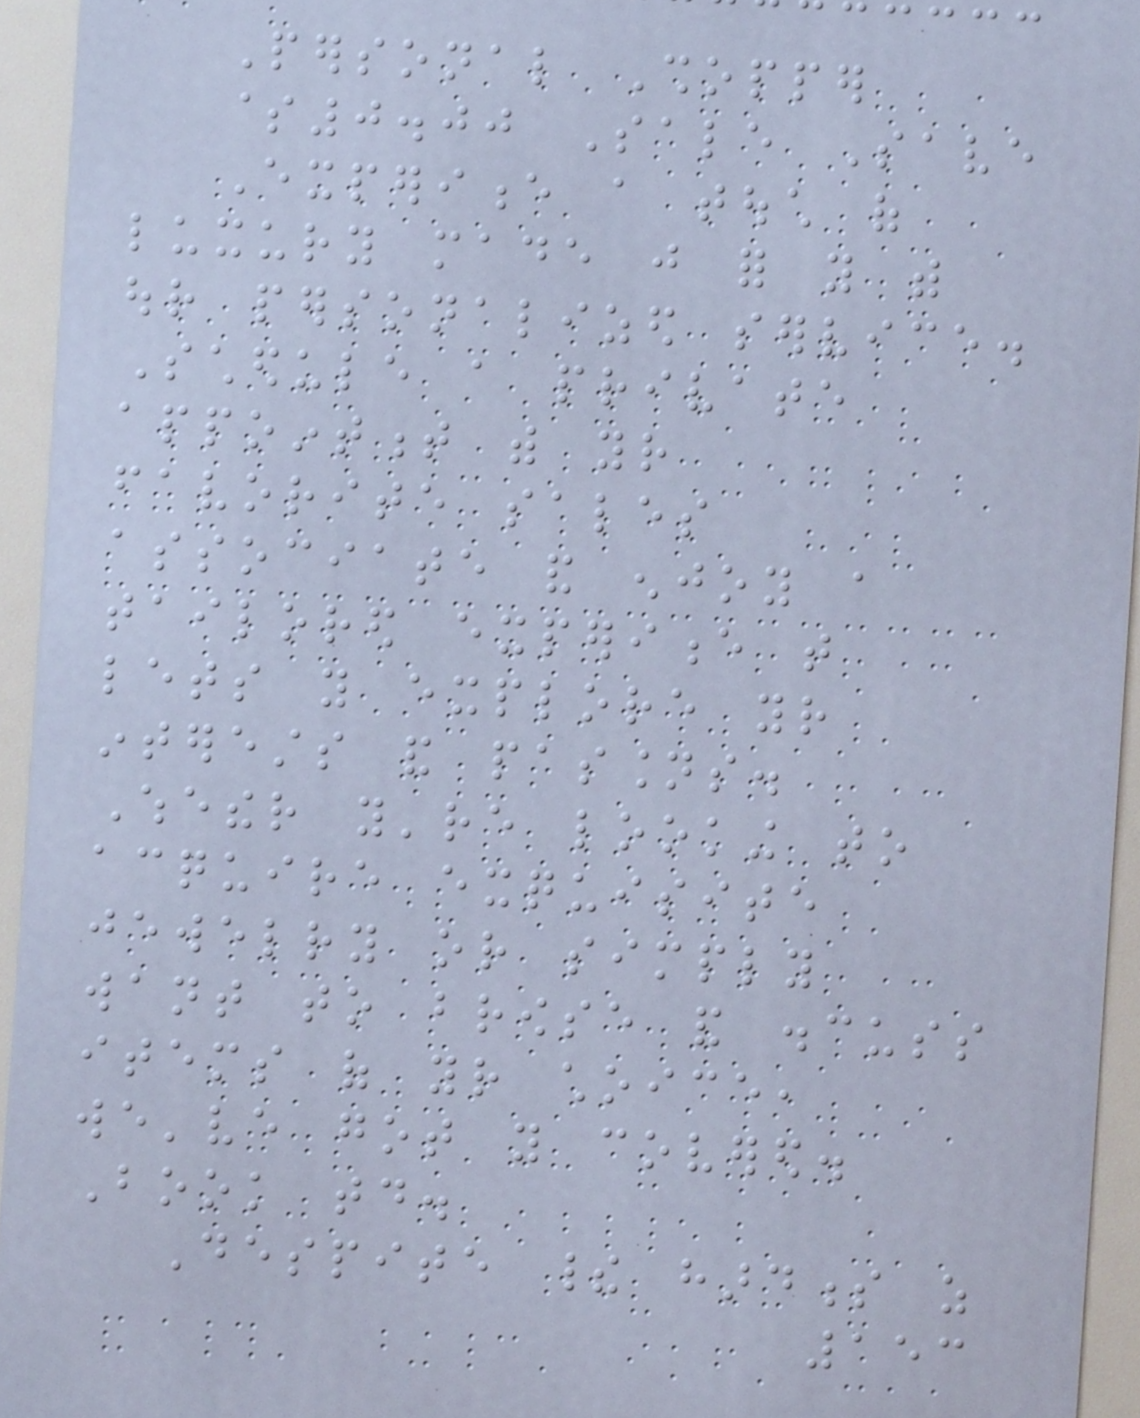Personal Shopper
$0.00 Sale Save
Experience a touch of
luxury made just for you with
our personalized service.
Schedule a private
appointment with your
favorite sales
associate and enjoy a
tailored experience that
lets you explore your
interests and passions.
Whether you're looking to
acquire exquisite
jewelry or simply
want to browse and discuss
items of your choice,
we've got you covered.
Book today.
Despite their hardness as
153
